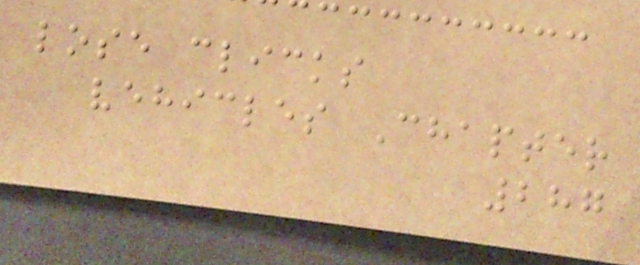lose clicks
vehicles Chapter
287
